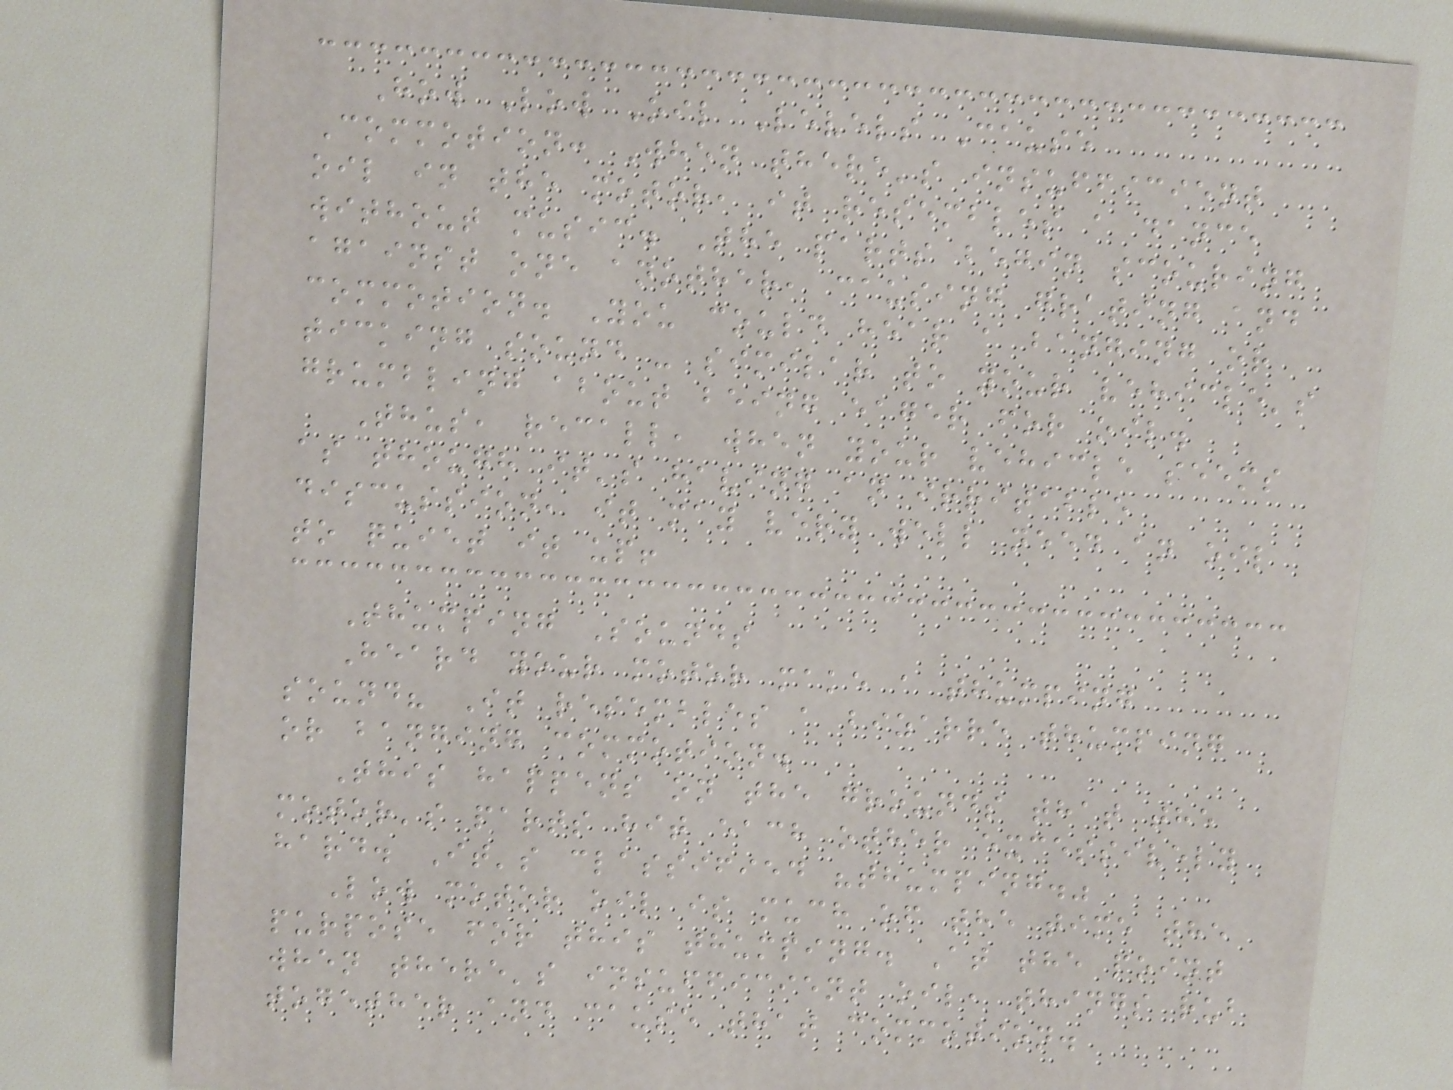How Low Oil Levels Cause
Commotion: When there's insufficient
oil in the motor, it resembles a dance
without music. The parts begin scouring
against one another, causing grating and
commotion. You could hear a banging or
ticking sound - similar to your vehicle's
grumbling about being eager for oil.
Thus, recall, when your vehicle seems
as though it's having an irritable
discussion, it may very well need an oil
to quiet it up!
Thumping Sounds
Heard your motor make a thumping
sound? It resembles a bizarre thumping
or banging commotion.
This happens on the grounds that the
motor's parts hit each other excessively
hard. It's classified "thumping."
Low motor oil is much of the time the
purpose for this thumping. At the point
when there's insufficient oil, things rub
together and cause that commotion.
